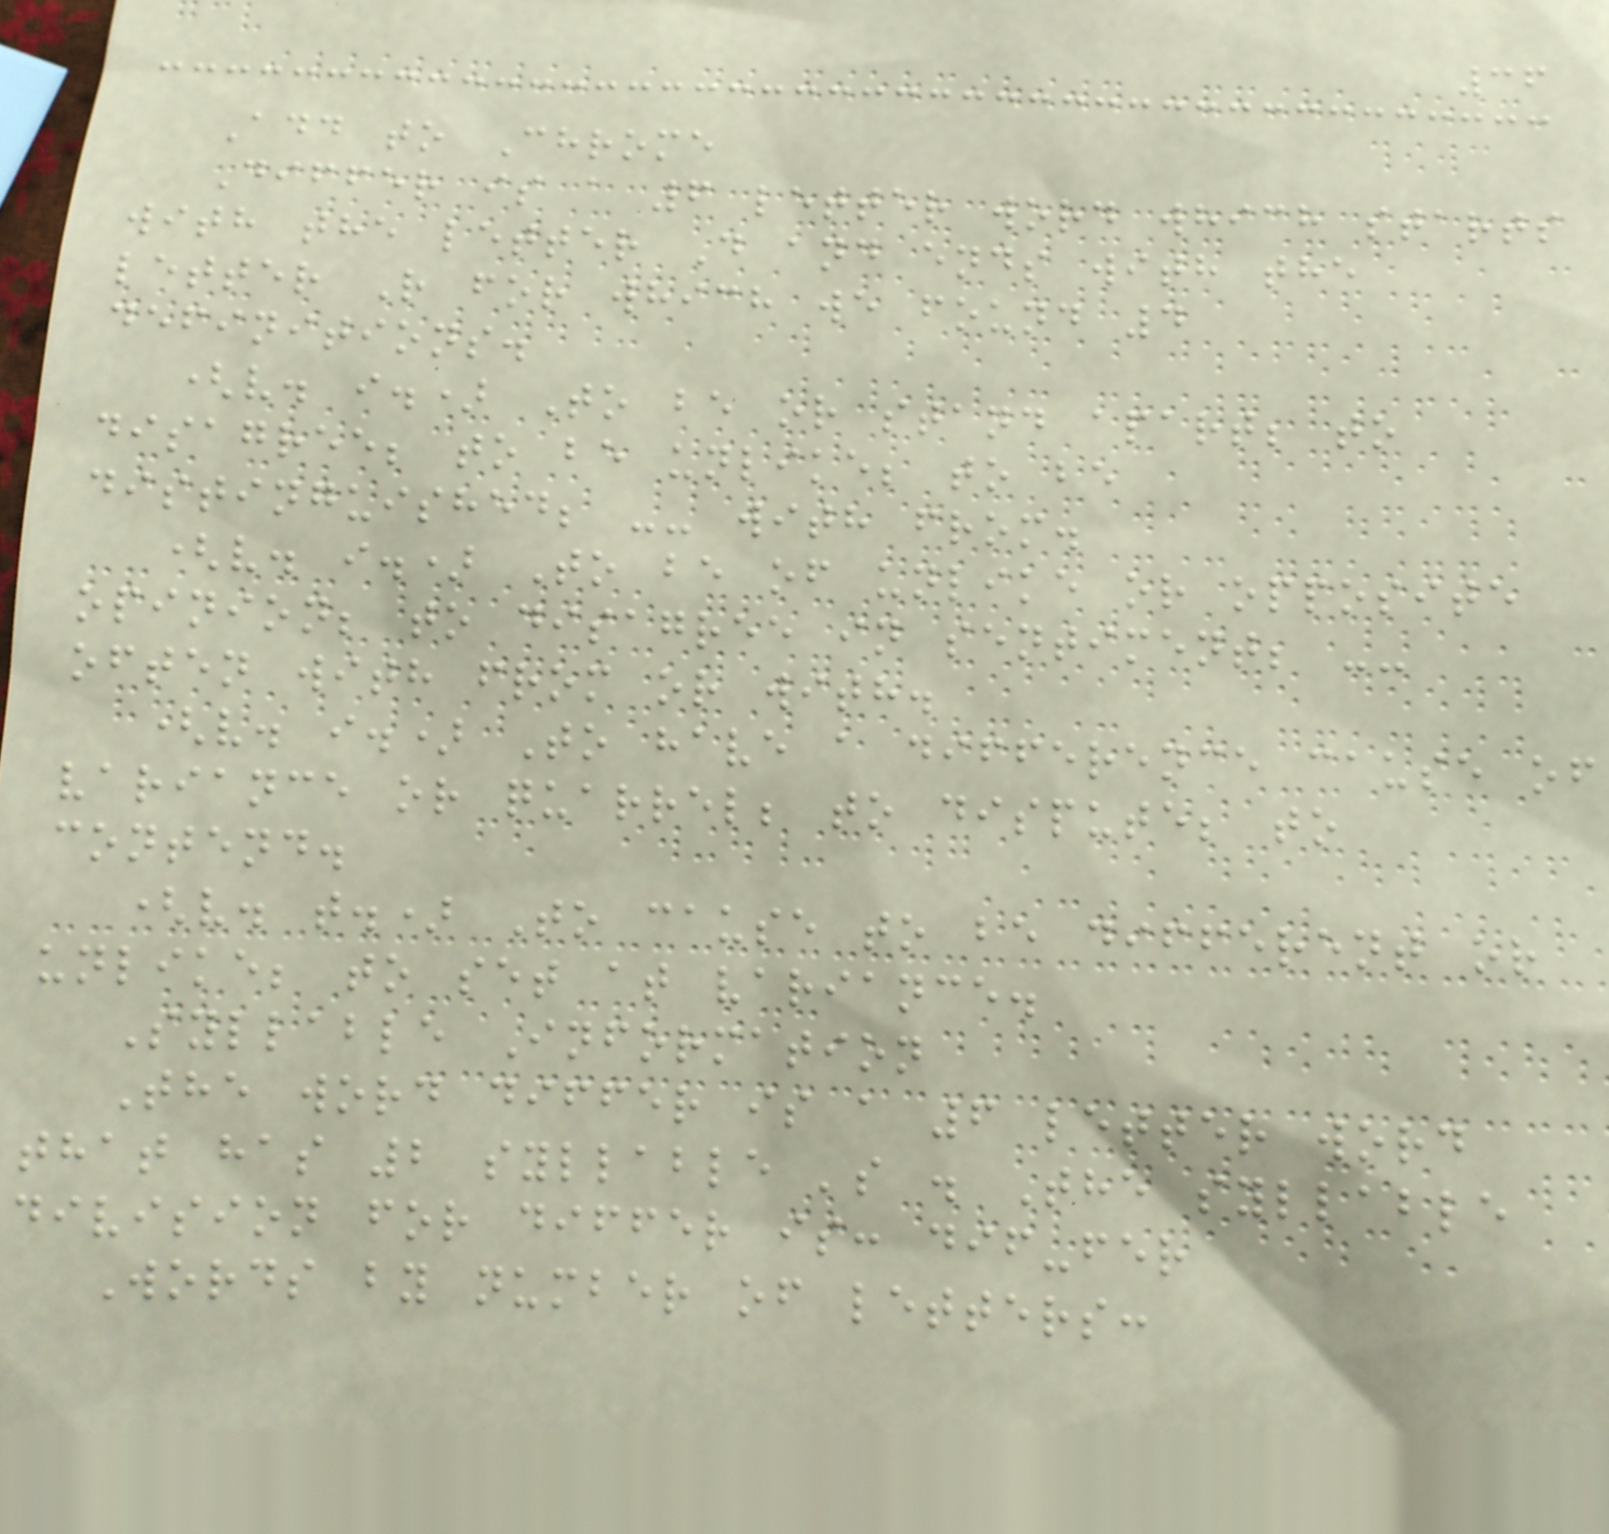36
Add to Chrome
Differ is a 6 letter word which starts
with the letter D and ends with the
letter R for which we found 4
definitions.
(v. i.) To be or stand apart; to
disagree; to be unlike; to be
distinguished; -- with from.
(v. i.) To be of unlike or opposite
opinion; to disagree in sentiment; --
often with from or with.
(v. i.) To have a difference cause of
variance or quarrel; to dispute; to
contend.
(v. t.) To cause to be different or
unlike; to set at variance.
Syllable Information
The word differ is a 6 letter word
that has 2 syllable 's . The syllable
division for differ is: dif-fer
Words by number of letters:
